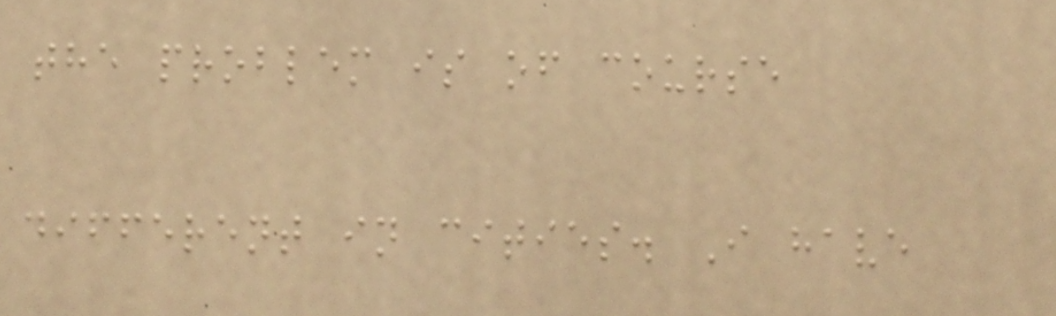the problem is of course
different in cities. I have
